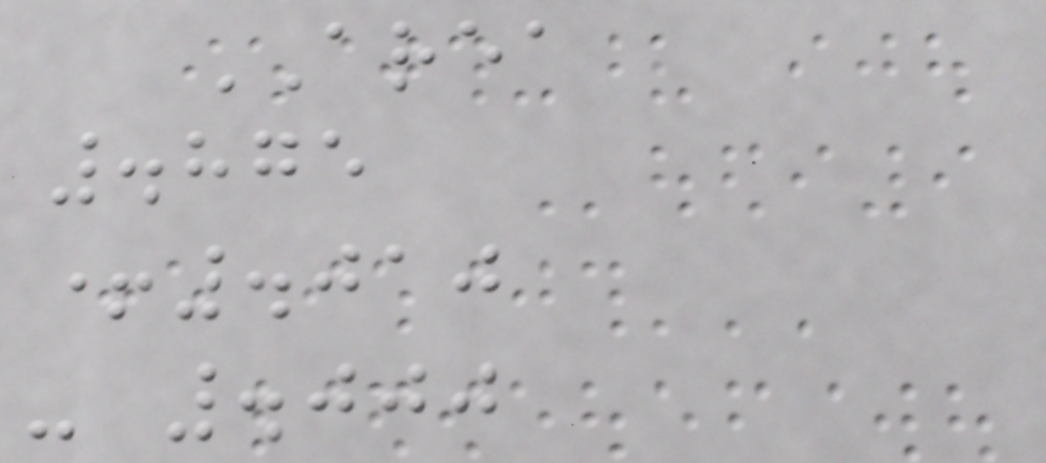AREA
.875
+.010
- .000
